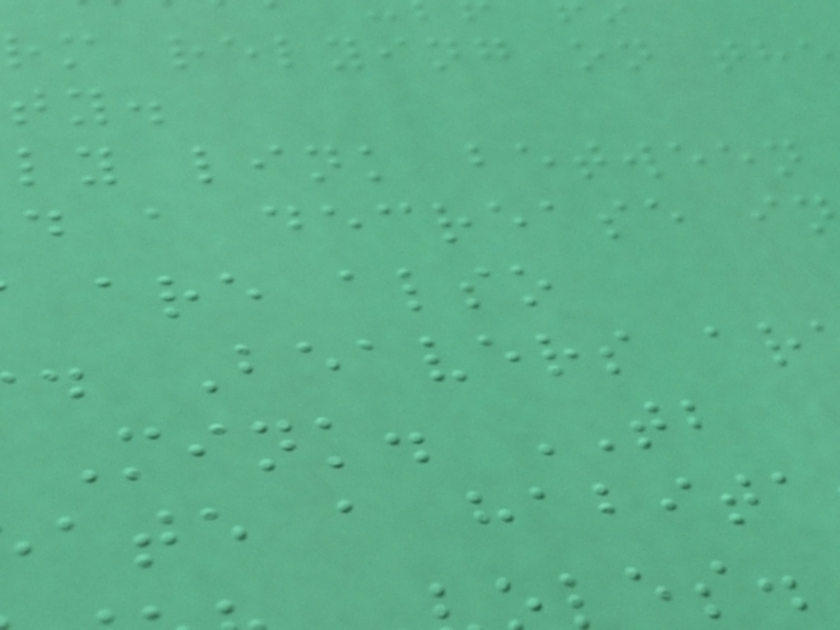rm relying on th
ly link between
d a decrease i
. Beavers ar
Mink. TB
ate a habita
